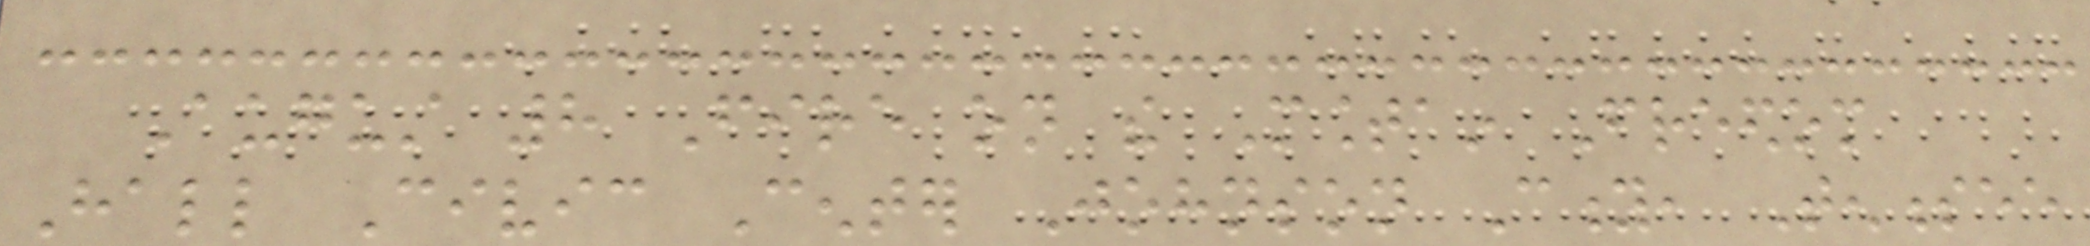August 8 Fire on the Mountain Freedom
Hall Civic Center Johnson City, Tennessee
